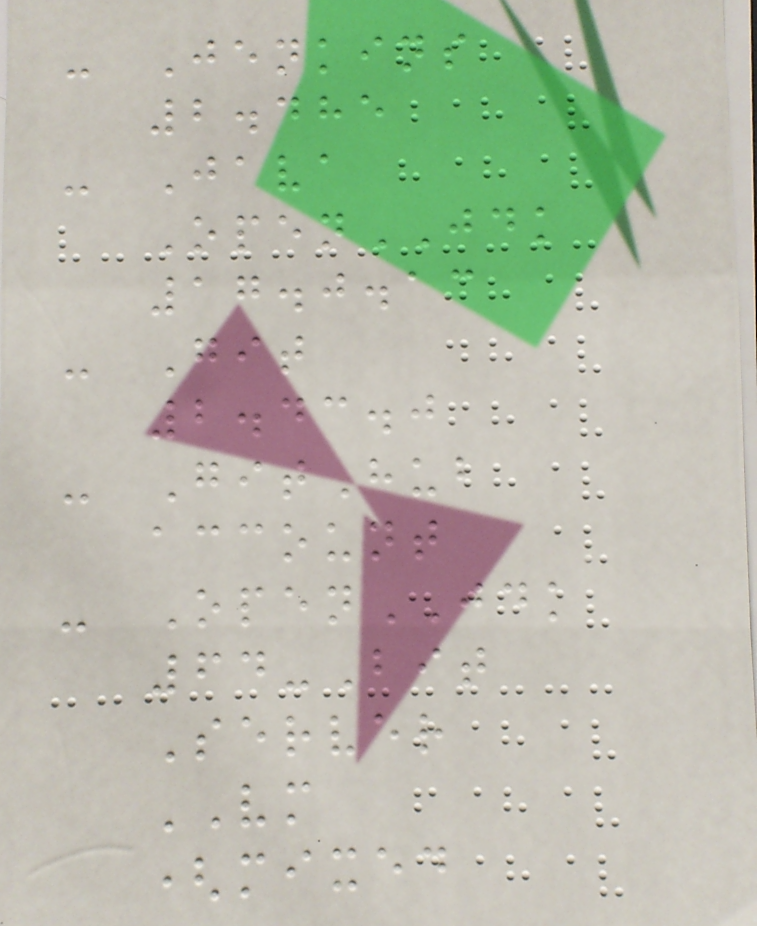- Jenkins
2.485
- Java
OpenJDK
17.0.13
- Git
2.43.0
- GitHub
account
- OpenJDK
64-Bit
Server
VM
(mixed
